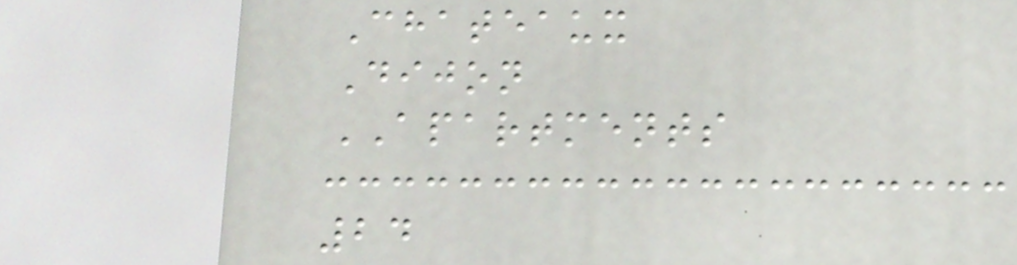Chateaux
Dijon
APARTMENTS
24
